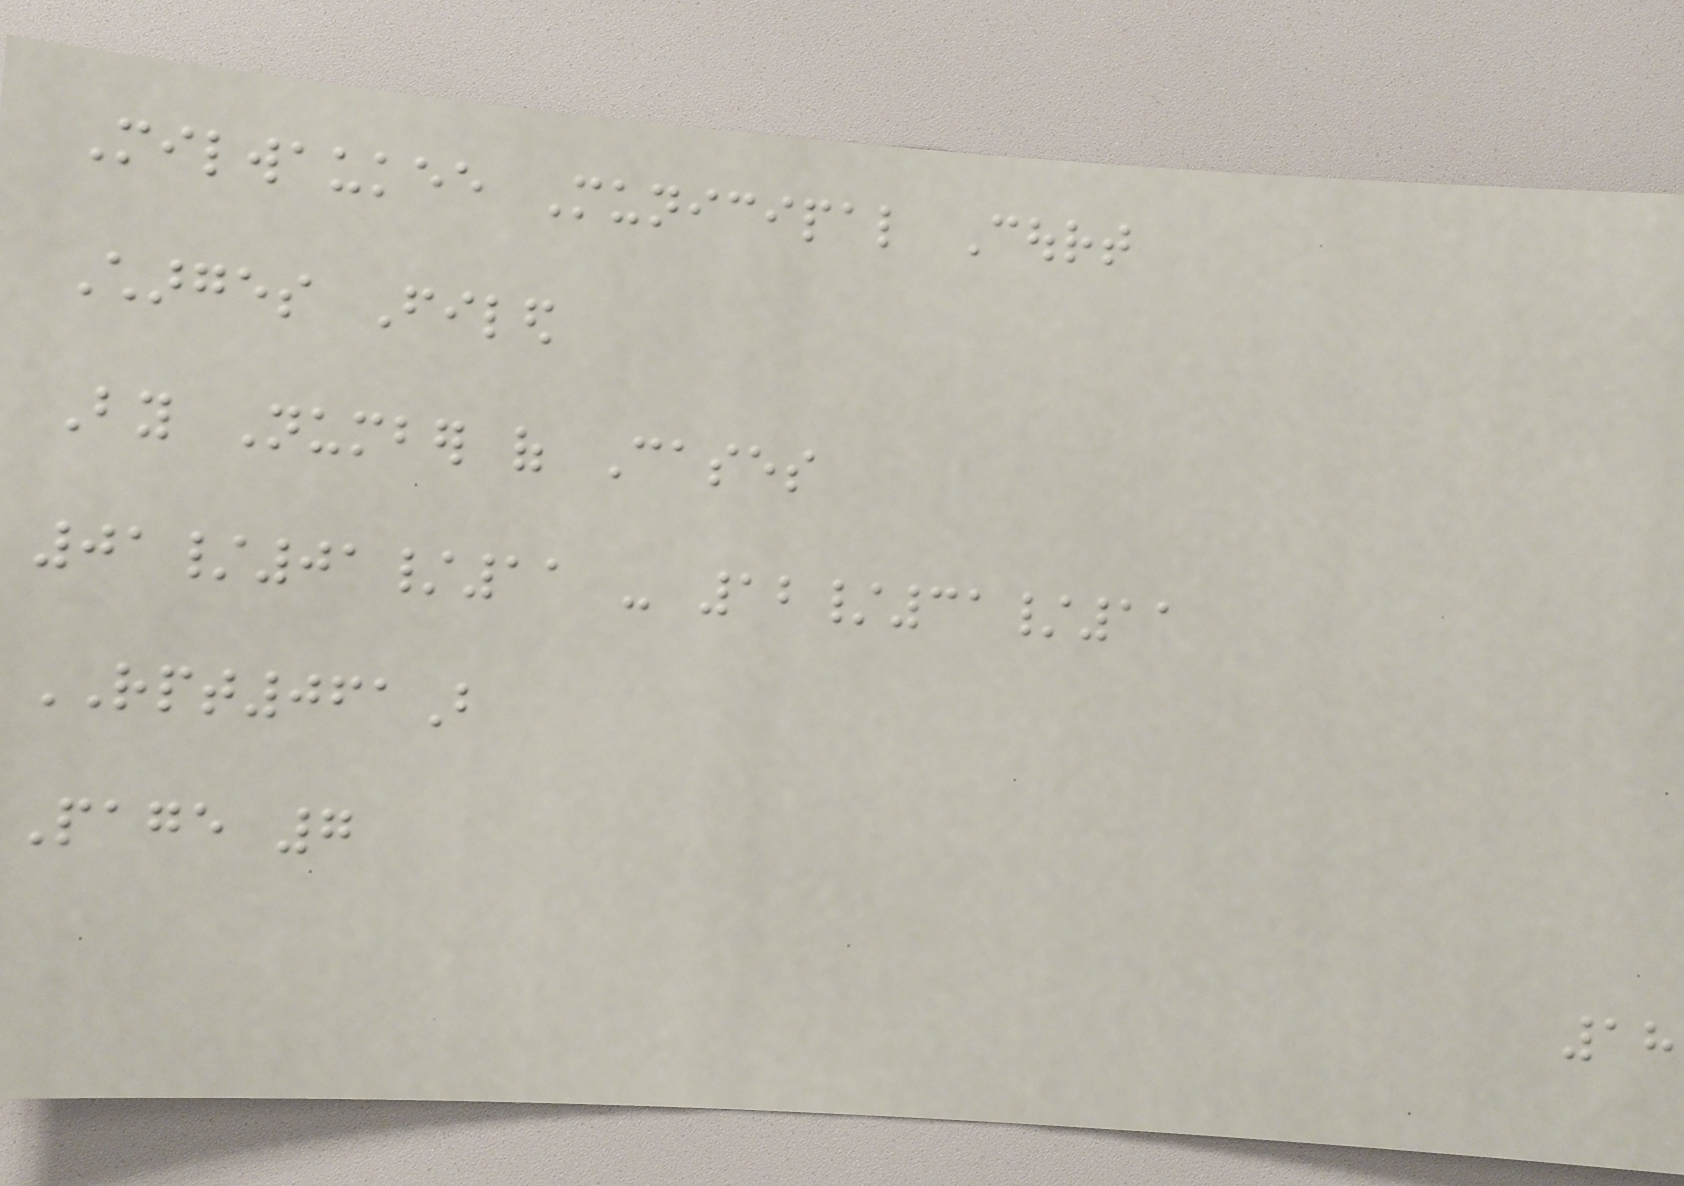Milwaukee Municipal Court
Charges Filed
By Number of Cases
01/01/11 - 12/31/11
RPT061B
Page 7
18
